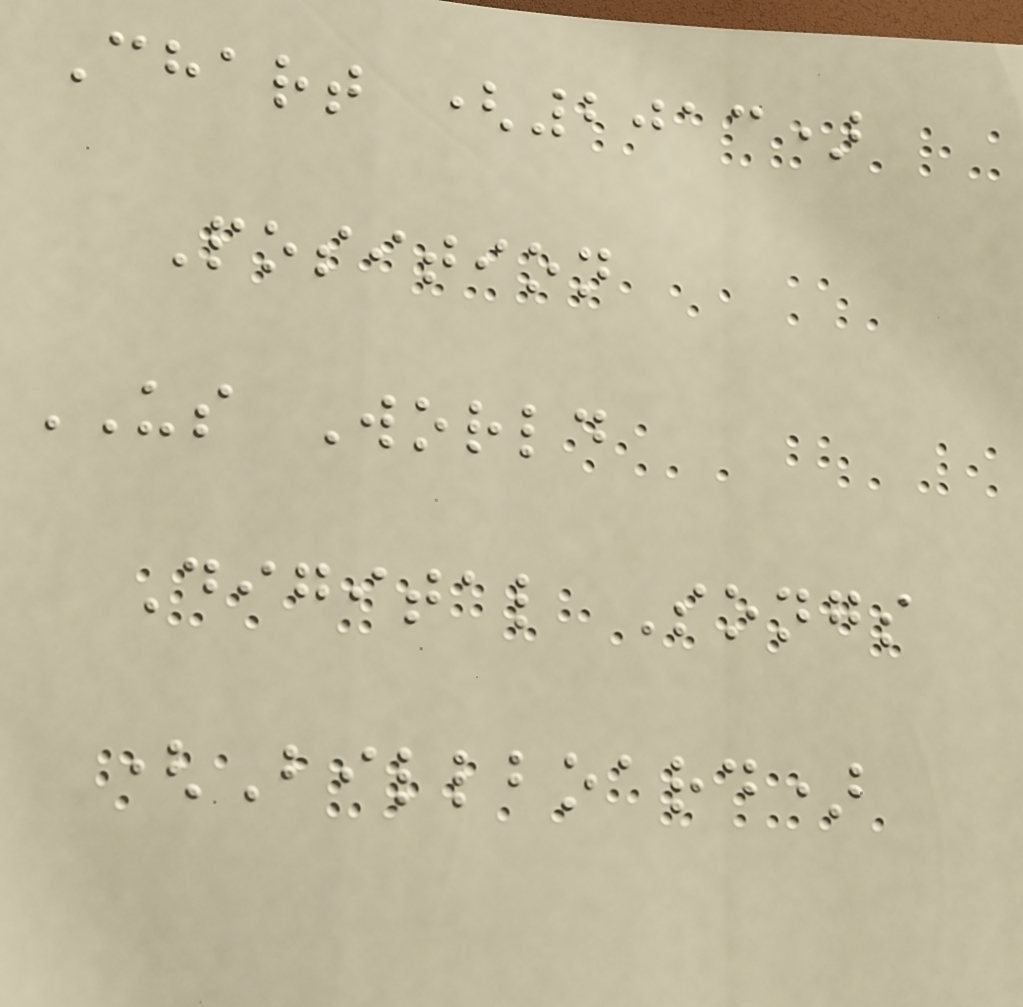Chart (2013)
Position
US World
Digital Songs
(Billboard)
